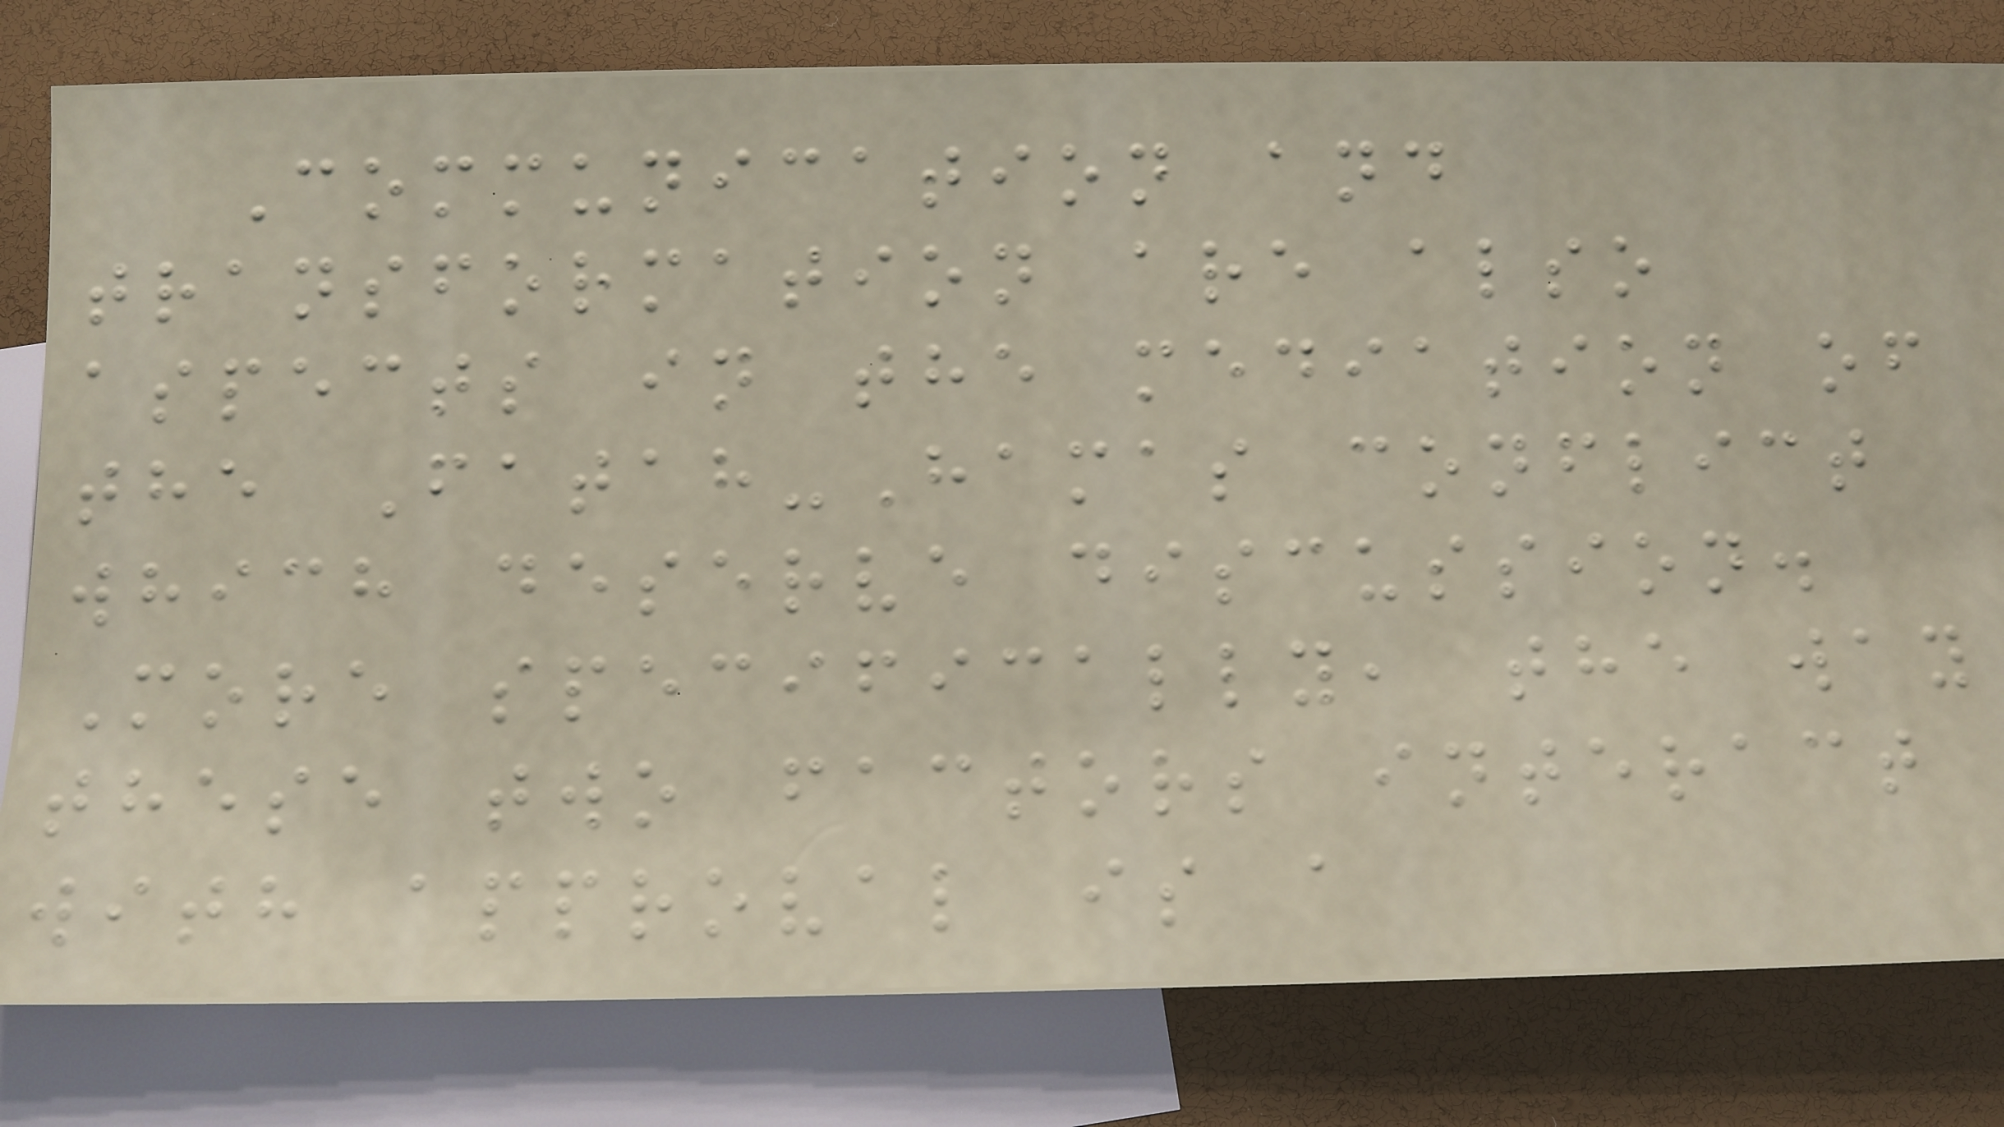Communication and
transformation are also
aspects in the mediation of
the Fatah-Hamas conflict
which deserve discussion.
More specifically, the way
these two factors interact
with approval is a
